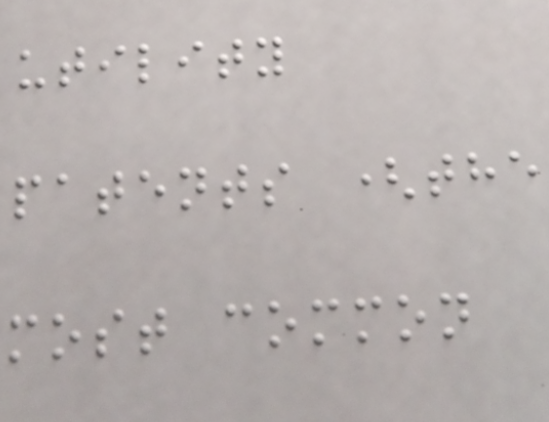utility
patents (the
most common
